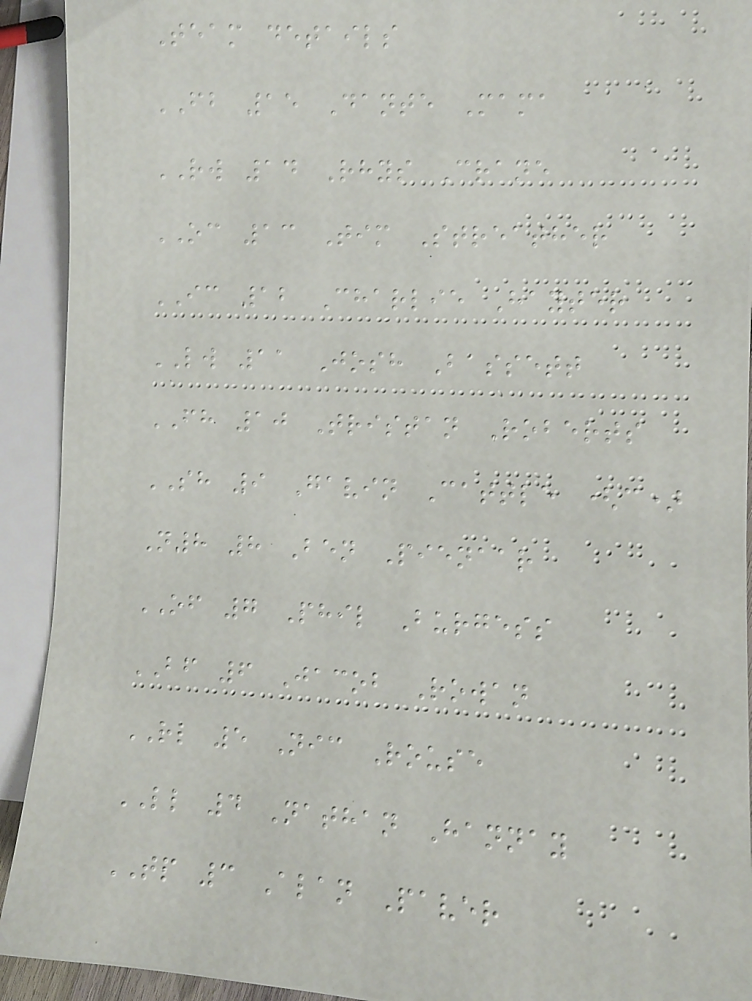Team details
FB 15 Dante Mama
RW 14 Rhys Crane
OC 13 Tim Streather
IC 12 Charlie Hayter
LW 11 Josh Bassett
FH 10 Tristan Roberts
SH 9 Gavin Cattle (c)
N8 8 Ben Pienaar
OF 7 Phil Burgess
BF 6 Jacob Rowan
RL 5 Nic Rouse
LL 4 Nathan Hannay
TP 3 Alan Paver
